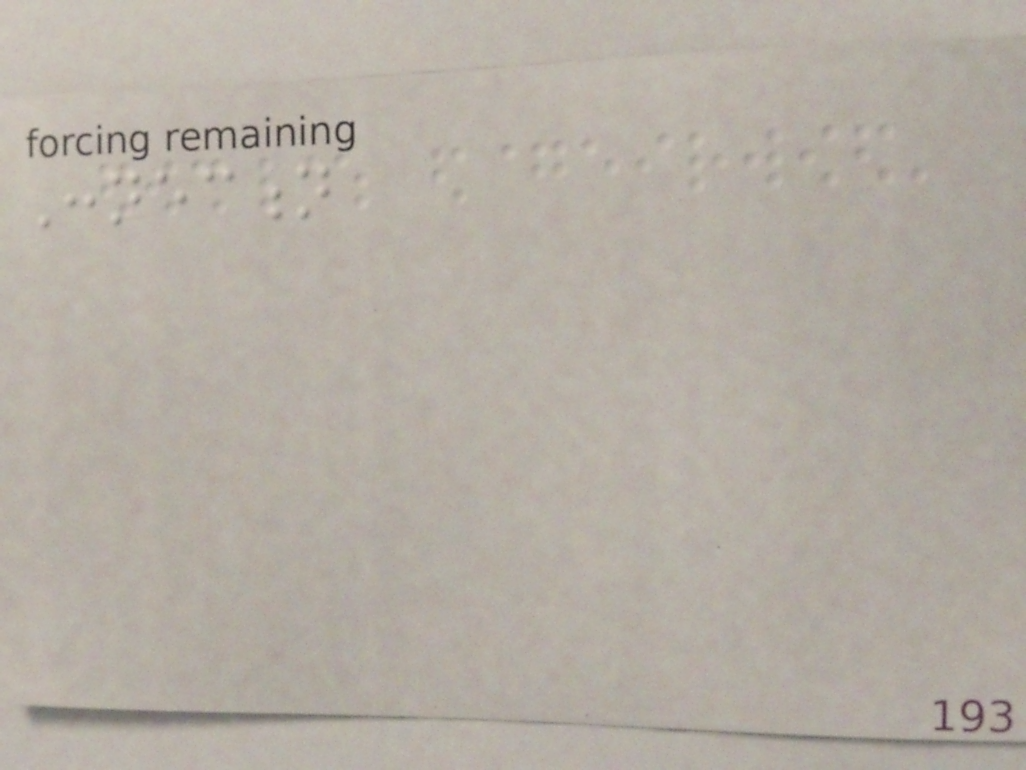Connection
